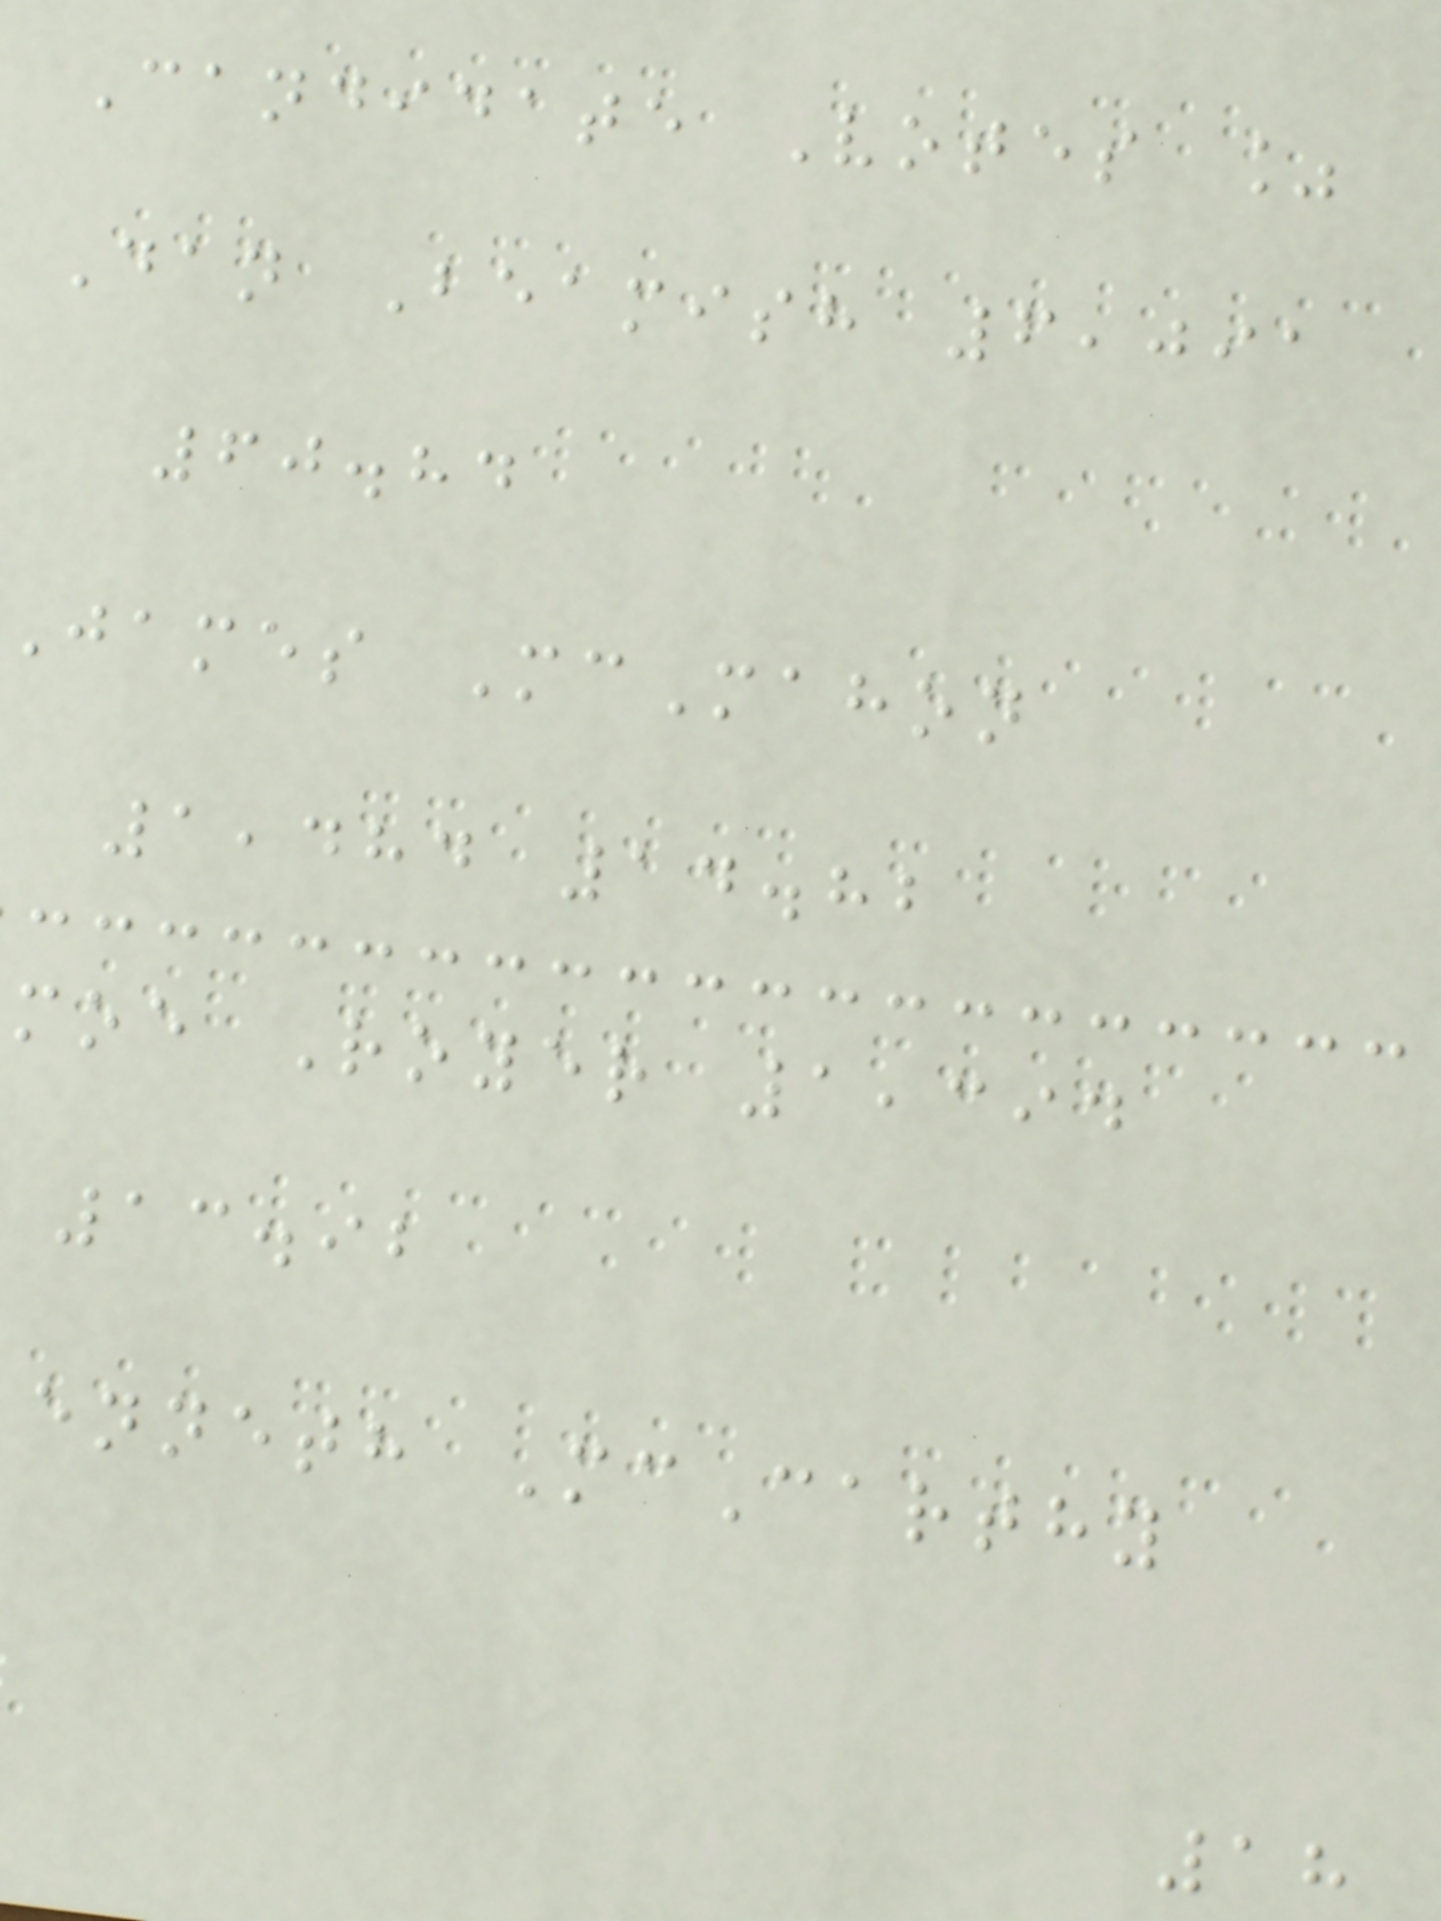Candidate Votes %
Dan Beamish 6,091
60.84
James McMahon
1,484 14.82
moe Royer 1,394
13.92
enneth McCarthy
18
